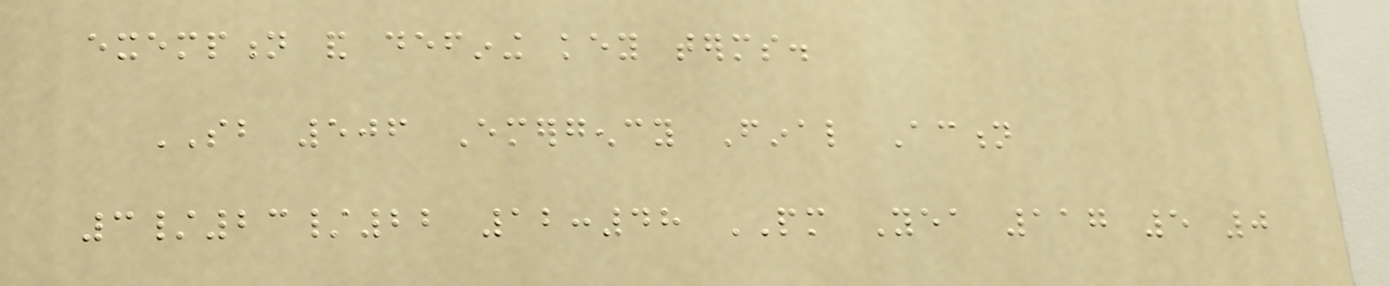exemption and defining key terms.
SB 506 Emergency Final Action
3/23/22 12:48 PM Yea 117 5 0
